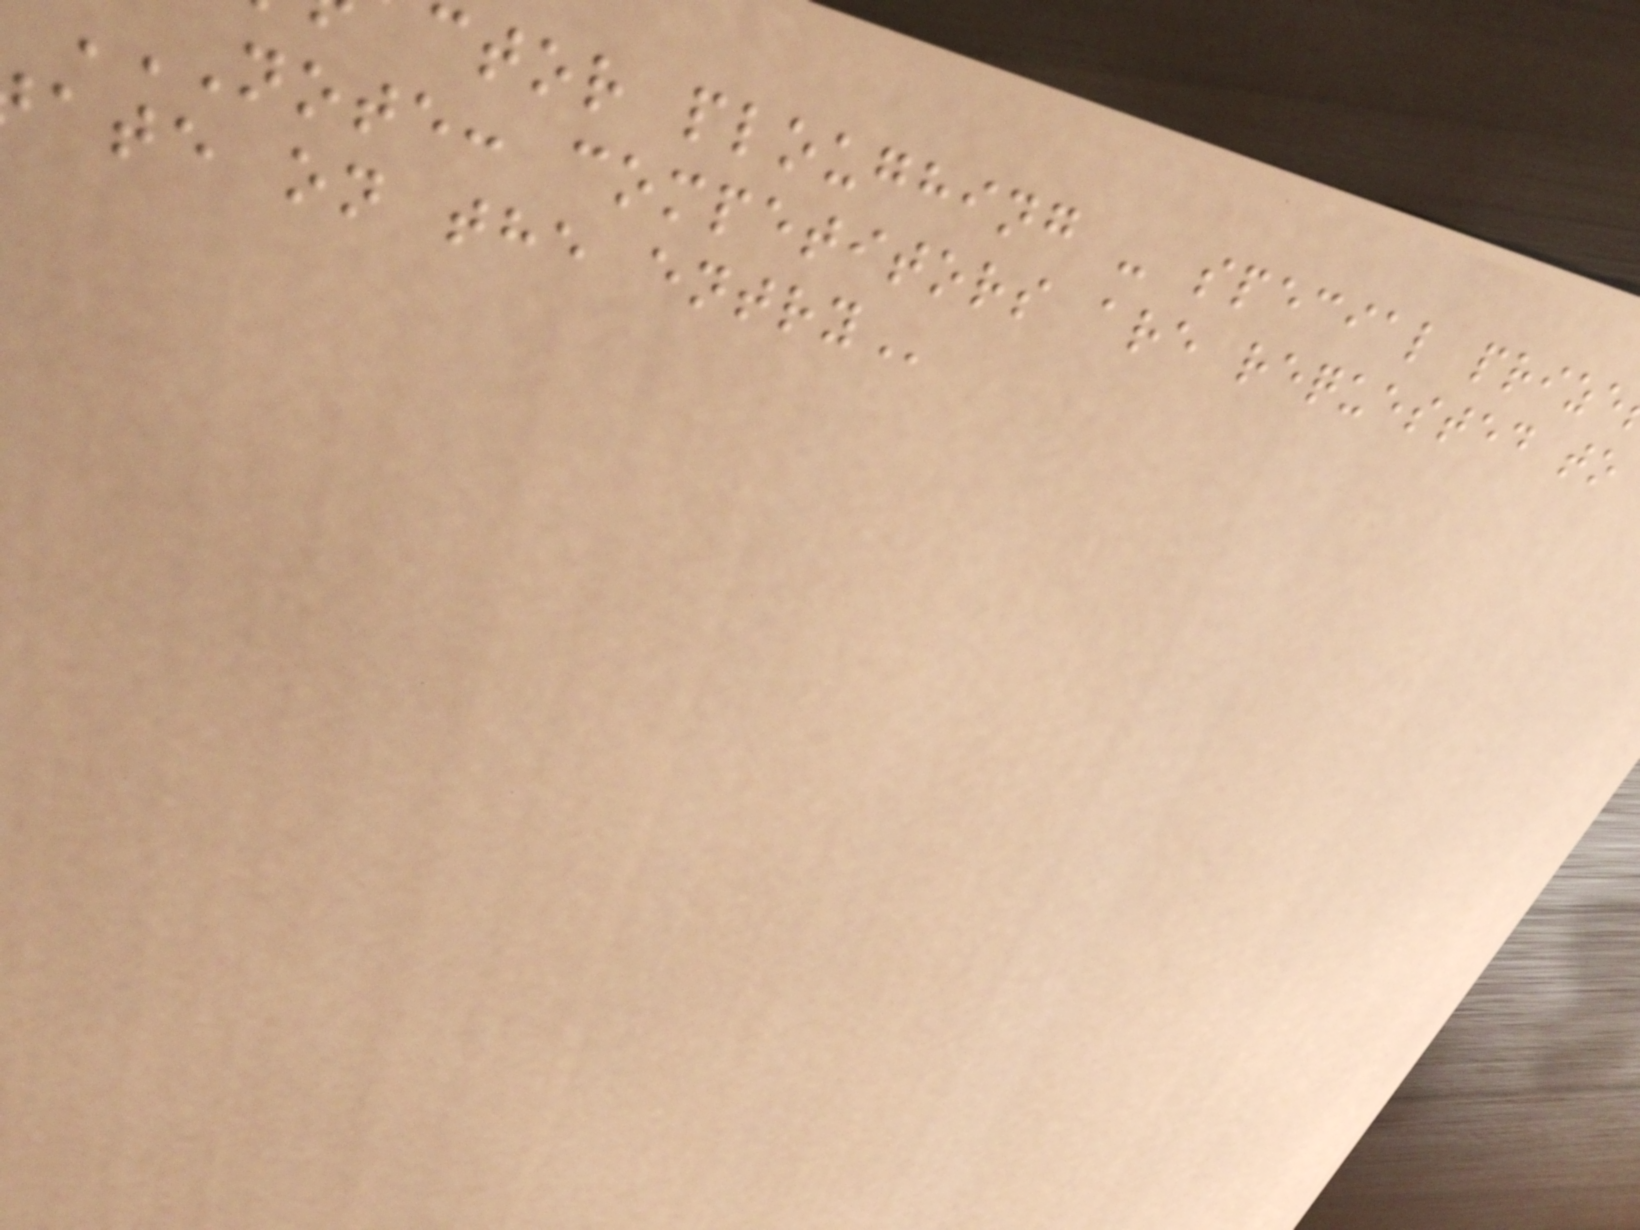ctor ploughing - special
NOTE: competitors are requested to
ate on the
